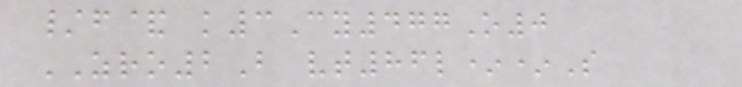/f& k3Cy477O0
ZRO2B vt86l**S
